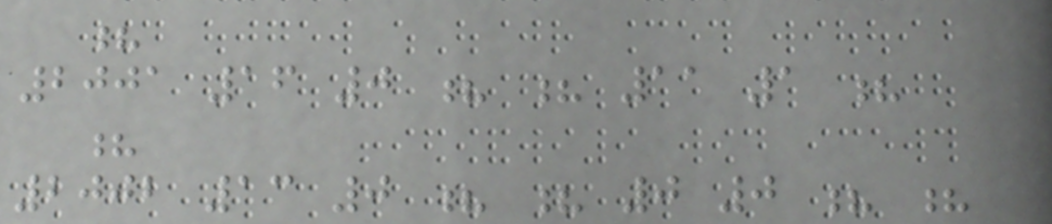?
2001 16 0 ? ? 11 1 ?
?
2002 13 0 ? ? 0 0 ? ?
